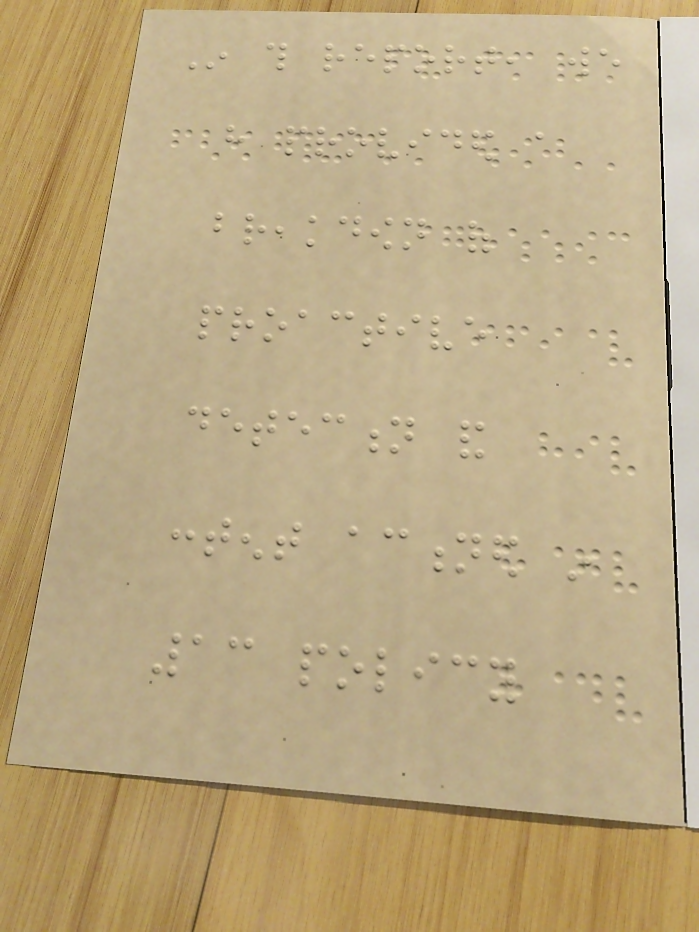In this report, we
have provided a
breakdown of
proactive
detection and
content actioned in
13 policy
